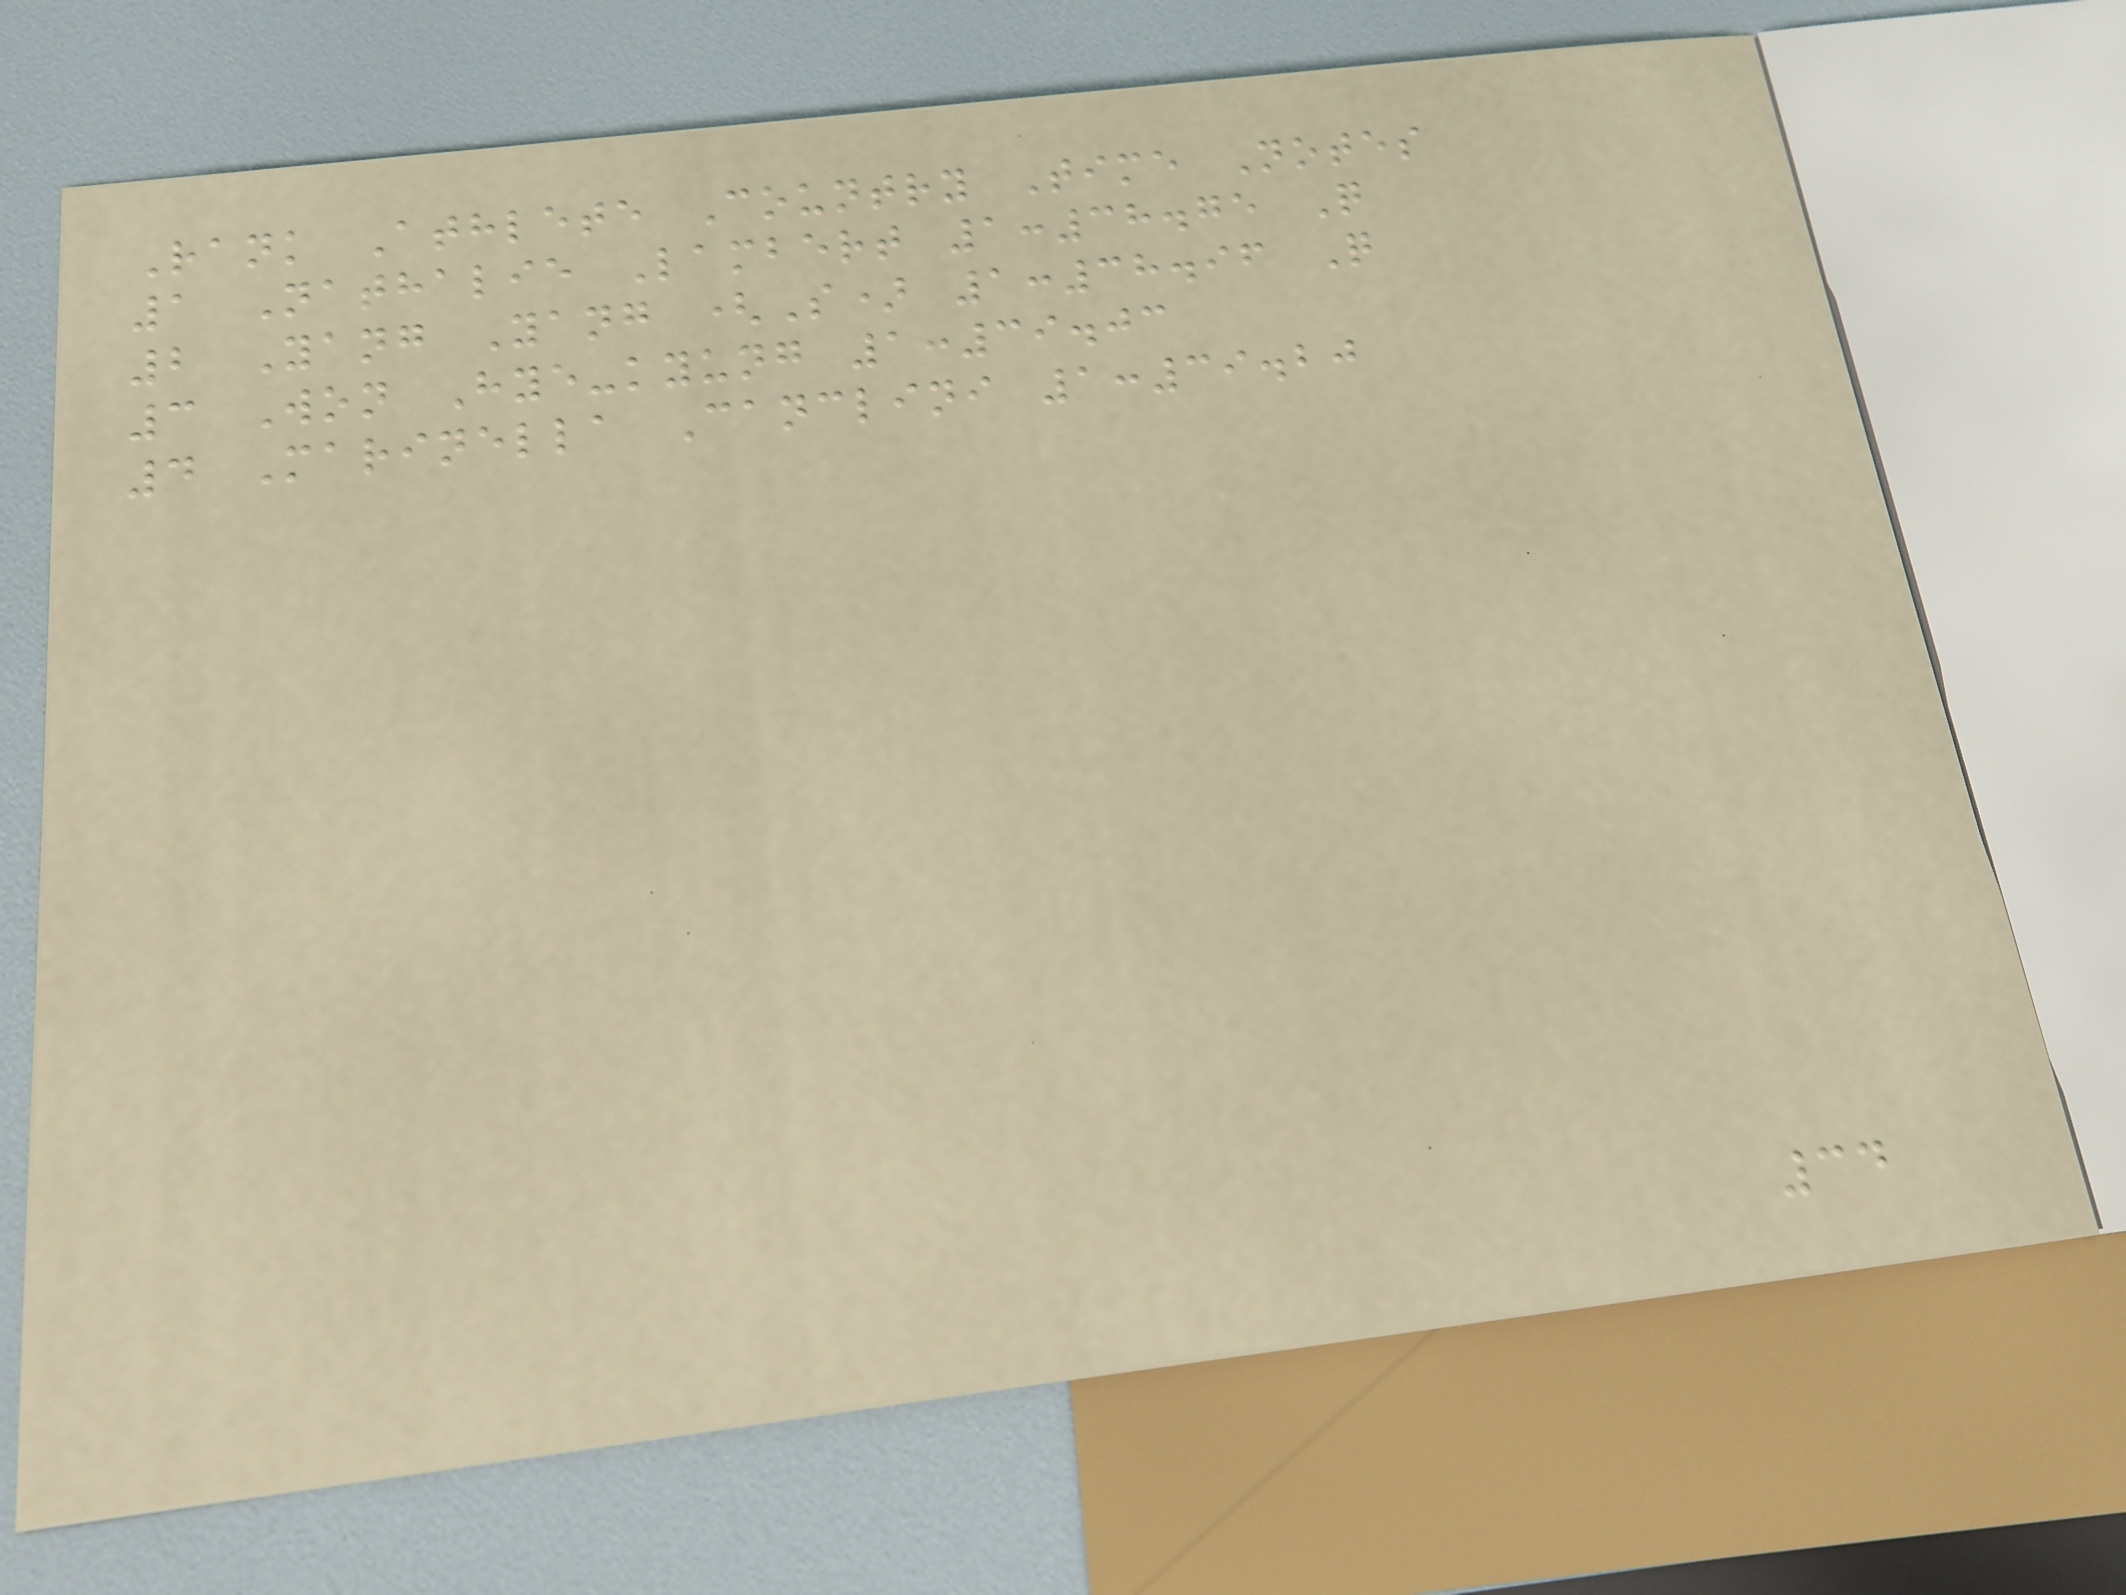Rank Athlete Country Time Notes
1 Nathalie Lambert 1:38.75 Q
2 Yang Yang (S) 1:38.96 Q
3 Won Hye-kyung 1:39.03
4 Marinella Canclini 1:39.20
34
